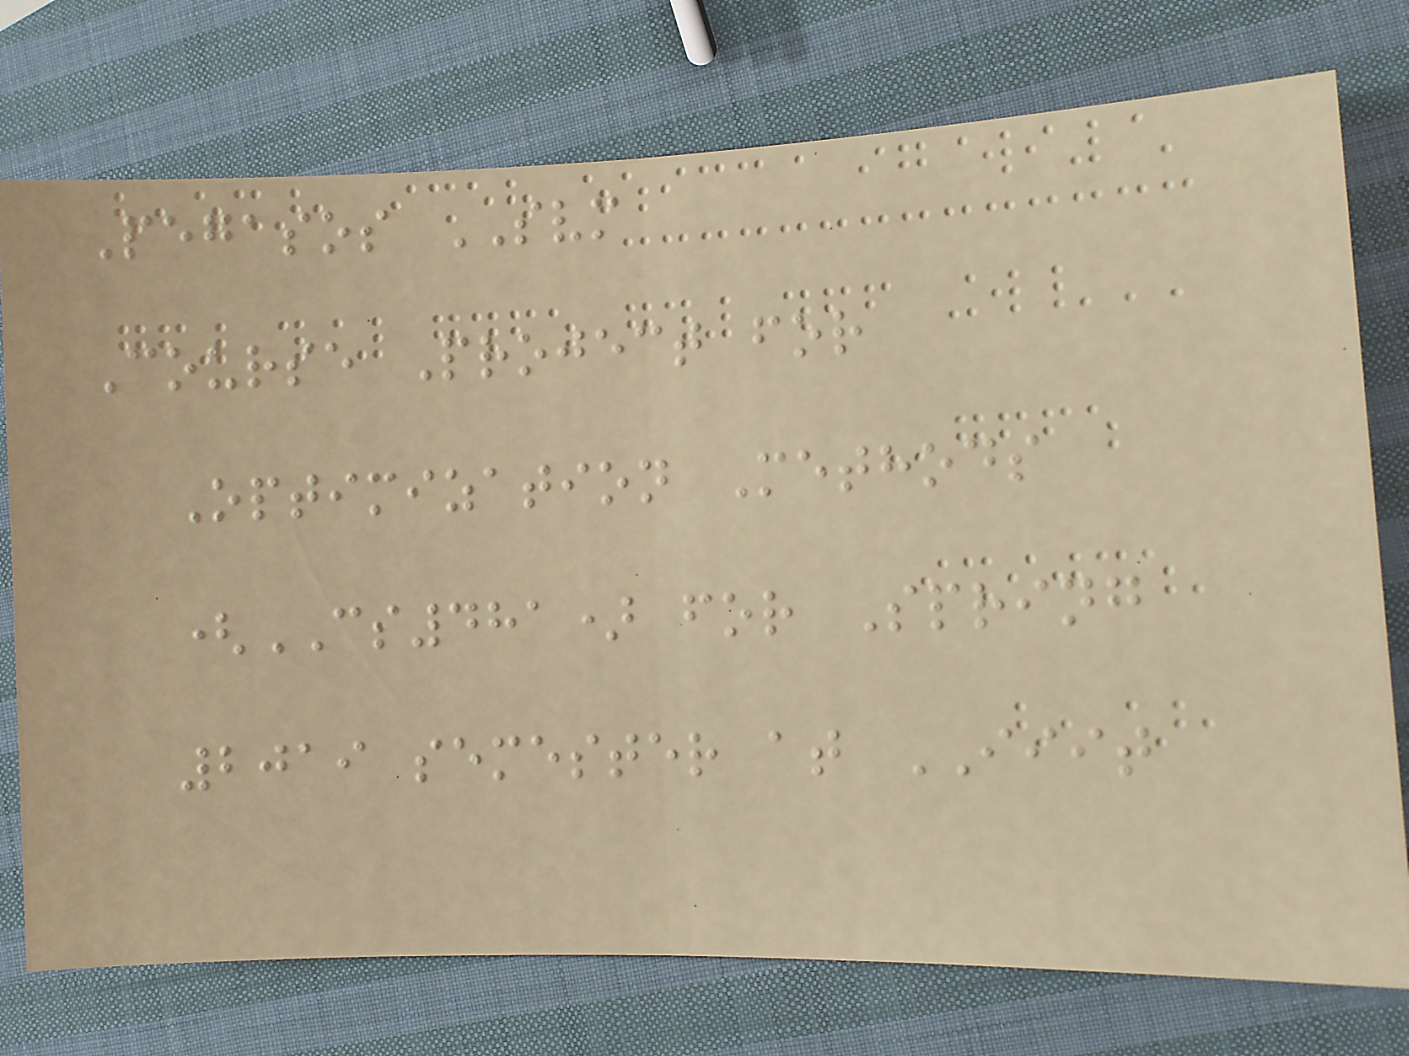Pegasos SVM
Course Project for
Optimization Methods
(CS481) for Spring
2019 semester at IIIT
